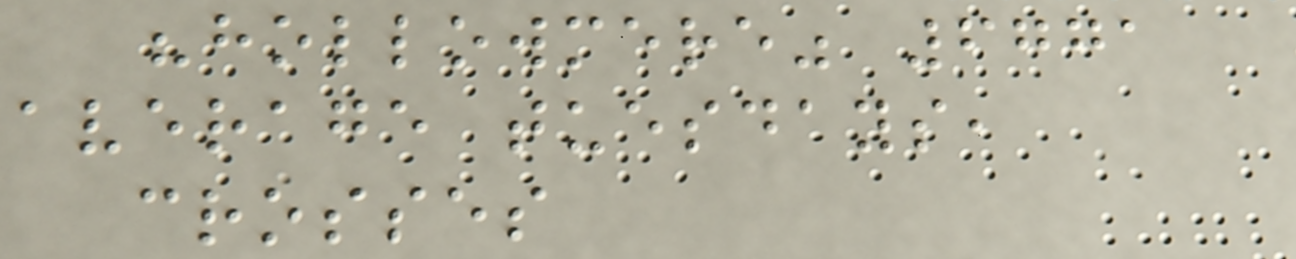"hollowmere" 6771
average tuesdays,
crosses
